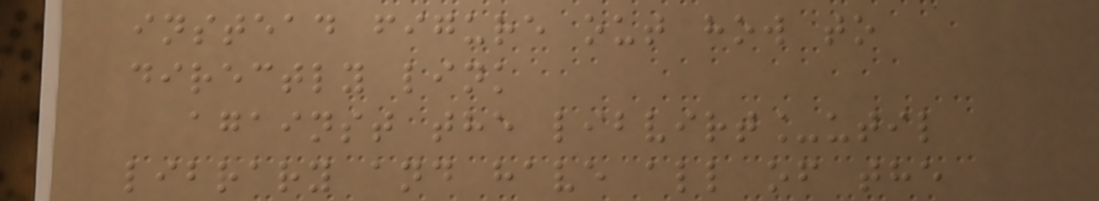instead figure out how to
directly link
against the libvirt_util
library and have all of the
